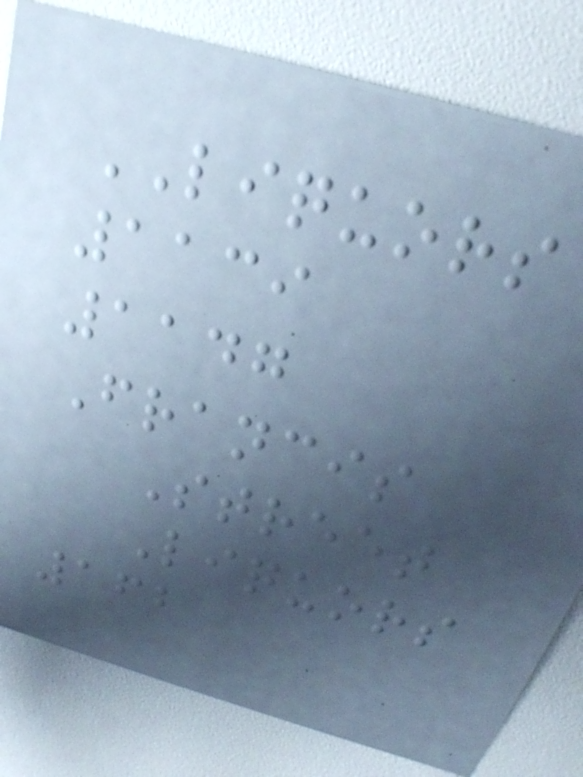LIQUORS
1139
1147
Francis
Street
Liquors
162
